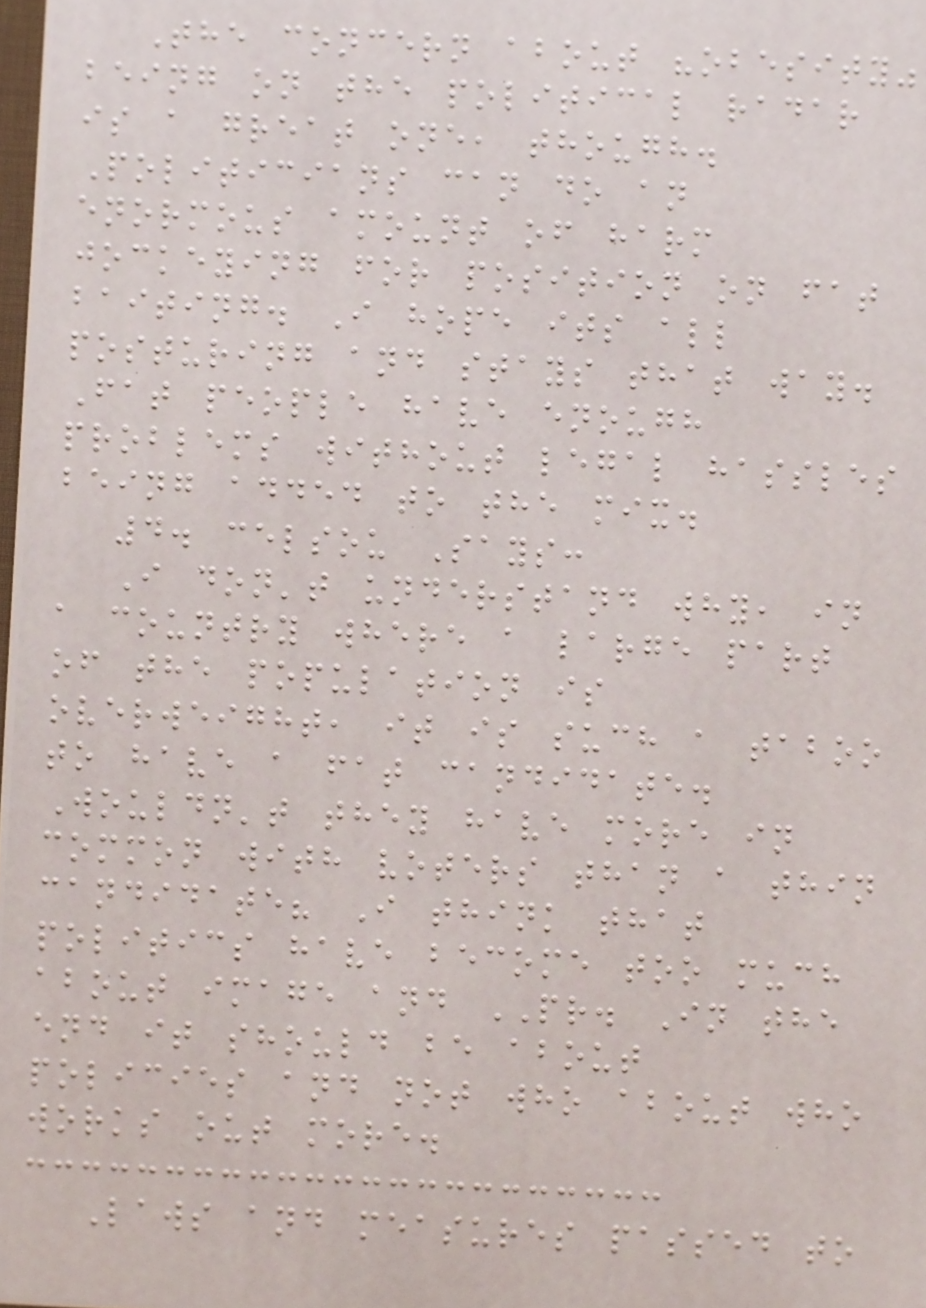The concern about "obesity"
being on the political radar
is a great one, though.
Politicians can do an
enormous amount of harm
jockeying for position on fat
baiting. I hope its all
posturing and stays that way.
Fat people have enough
problems without legal hassles
being added to the mix.
4. celsou Says:
I don't understand why, in
a country where a large part
of the population is
overweight, it is such a taboo
to have a fat candidate.
Wouldn't they have more in
common with voters than a thin
candidate? I think that
politics have become too much
about image and PR. In the
end it should be about
policies and not who about who
works out more.
Laws and measures passed to
